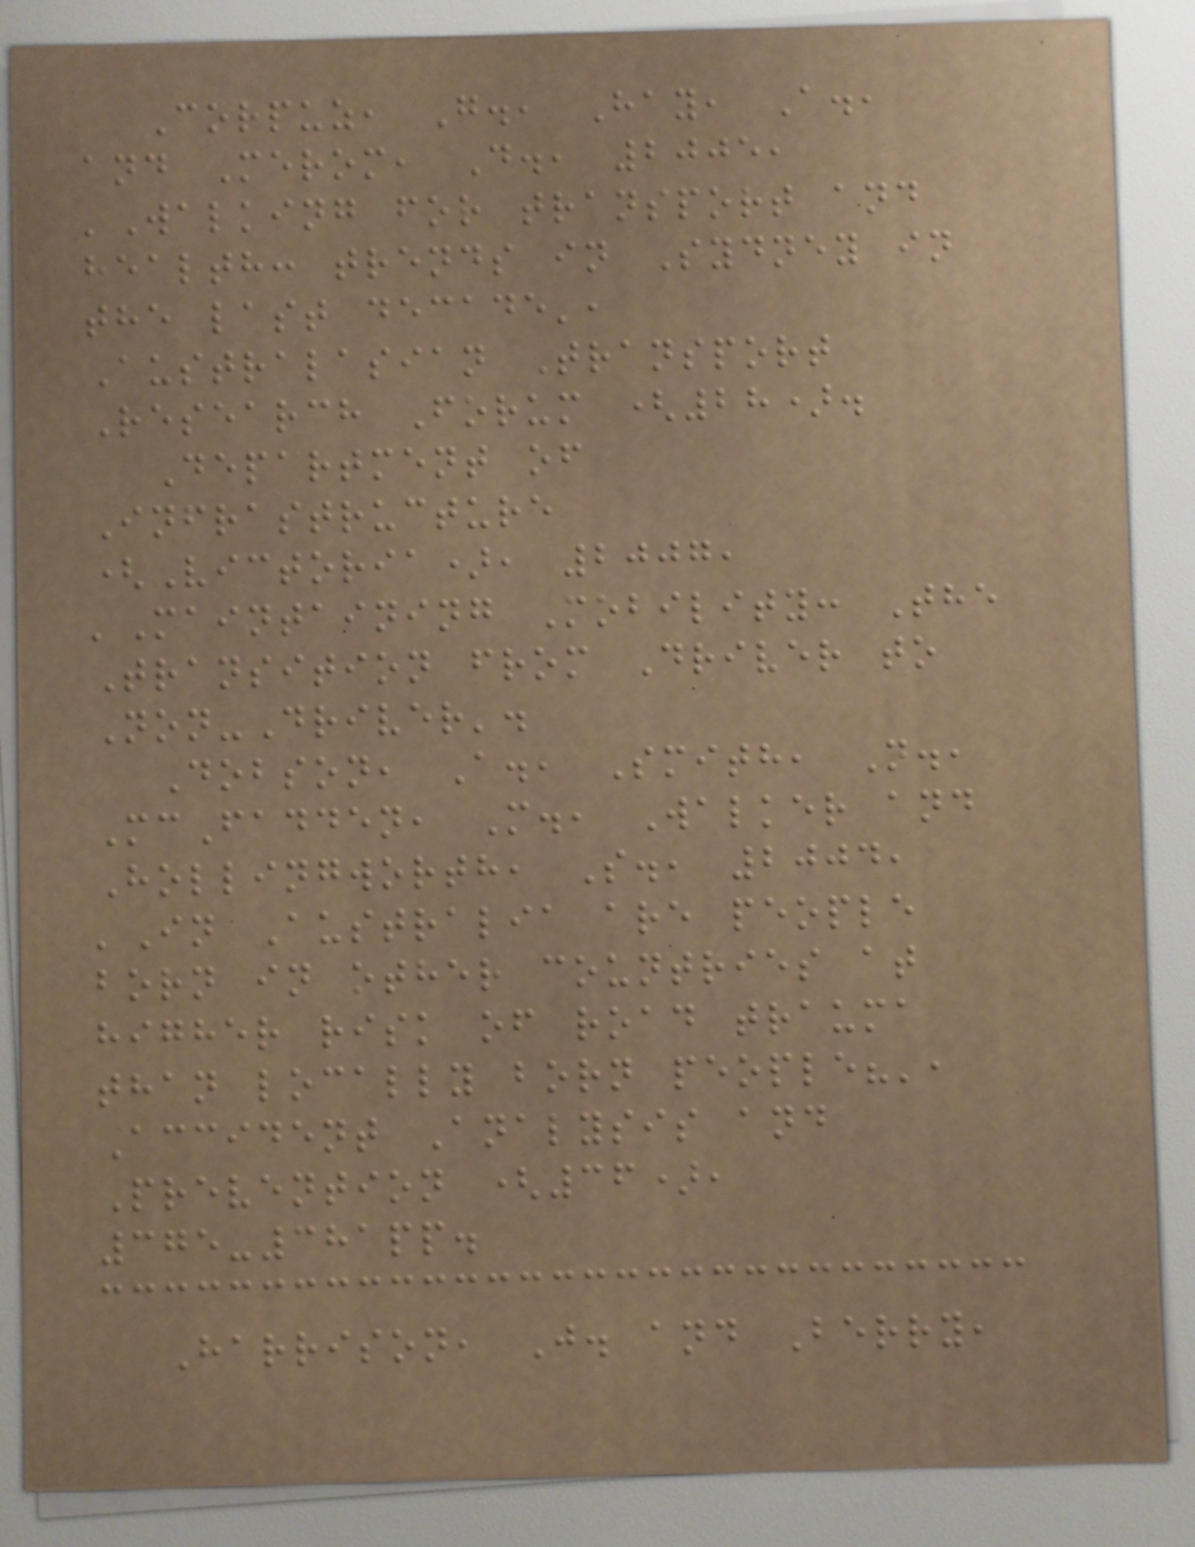Corpuz, G., Hay, A.,
and Merom, D., 2005,
'Walking for transport and
health: trends in Sydney in
the last decade',
Australasian Transport
Research Forum (28).
Department of
Infrastructure
(Victoria), 2007,
'Maintaining Mobility: The
Transition from Driver to
Non-Driver'.
Dobson, A., Smith, N.,
McFadden, M., Walker and
Hollingworth, S., 2004,
'In Australia are people
born in other countries at
higher risk of road trauma
than locally born people?',
Accident Analysis and
Prevention (36),
375-381pp.
Harrison, J. and Berry,
